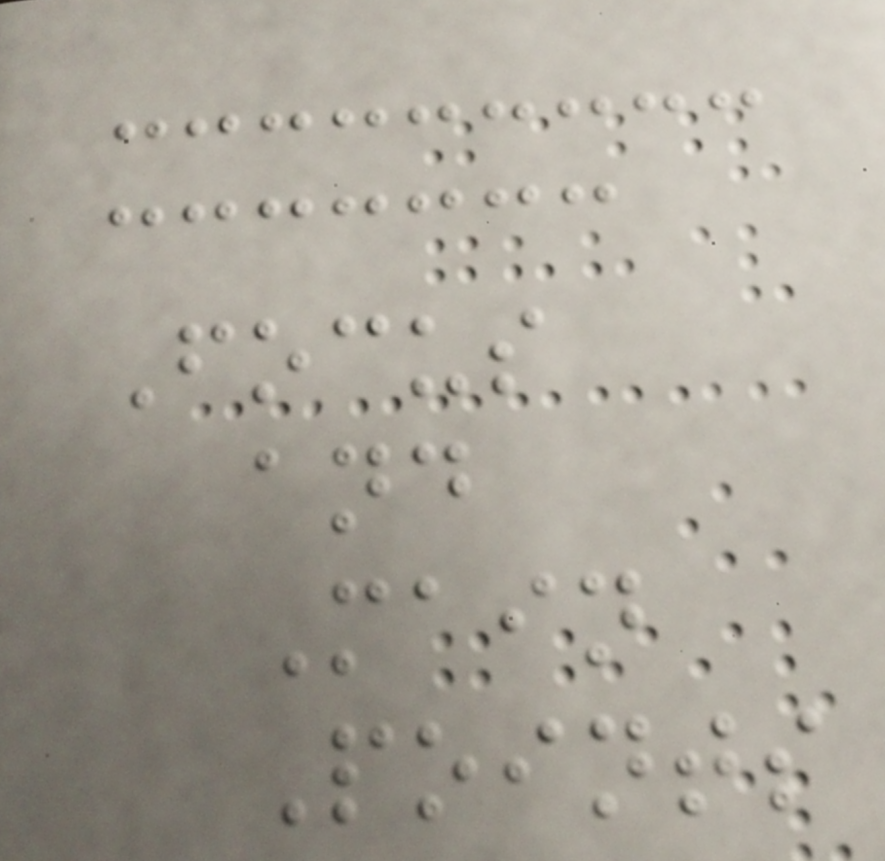Focus
and
Main
Points
